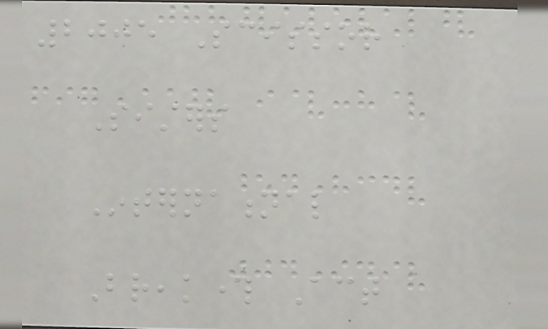2005 Scissor
Sisters
International
Breakthrough Act
